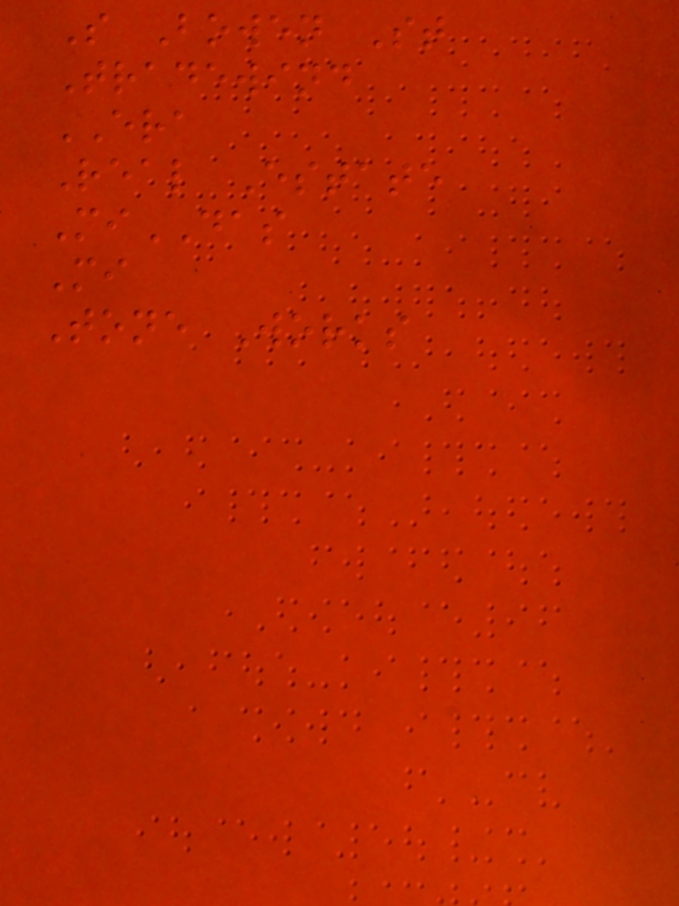S Bowen St
Tradewind
ERA
Real Estate
MiDAS
Mi
Tone Works
